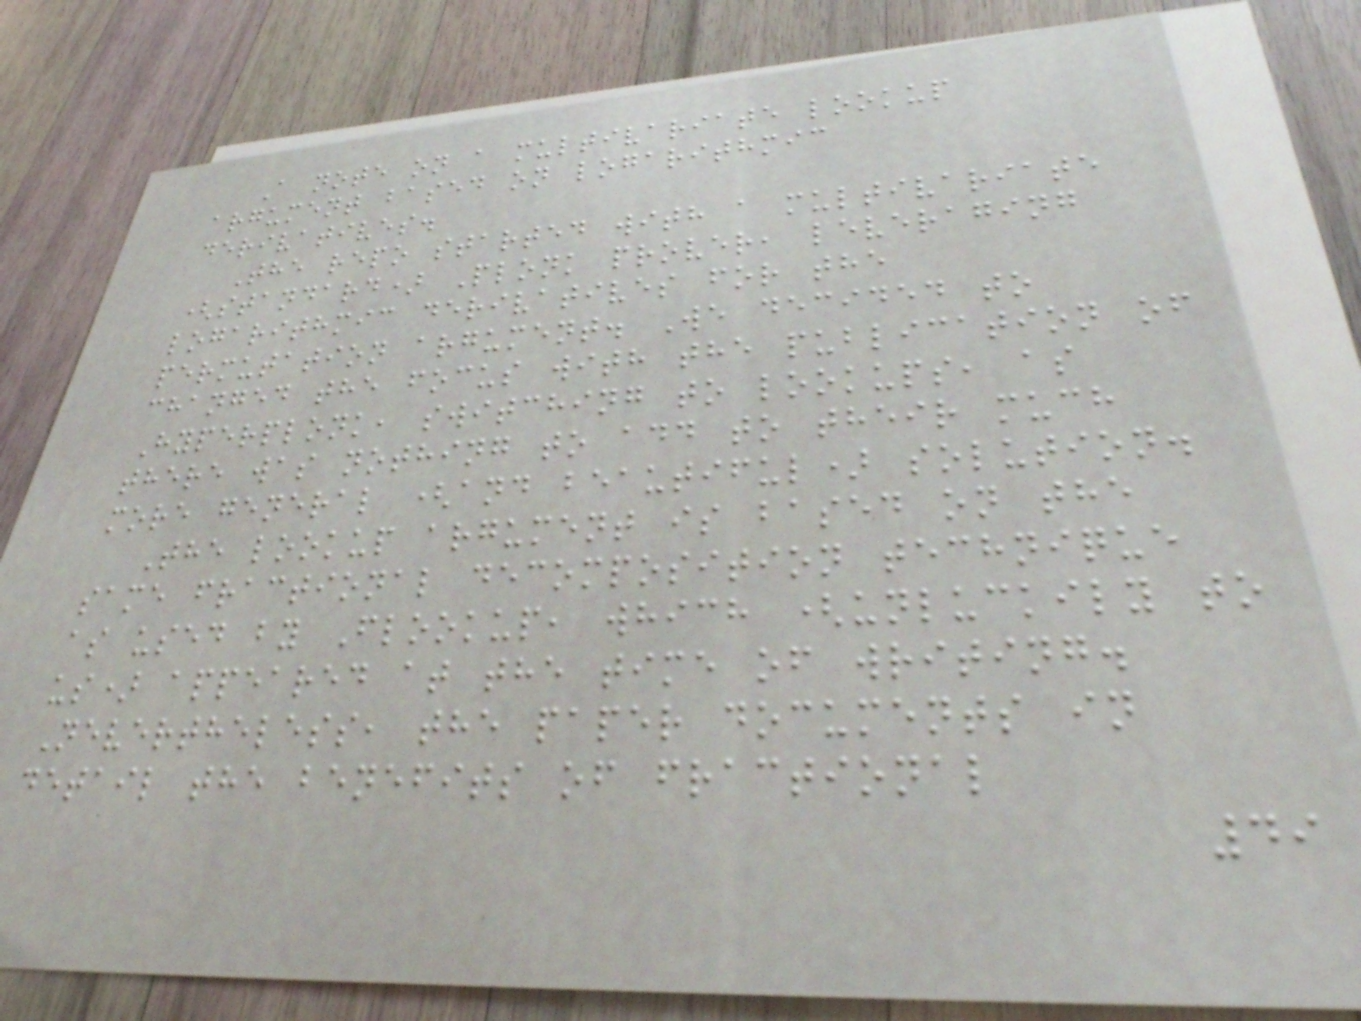A note on a multivariate lookup
argument based on logarithmic
derivatives.
The repo started with a multivariate
(standard) Plonk prover, leveraging
logarithmic derivatives for the
permutation argument. We decided to
changed the focus with the publication of
Hyperplonk, switching to lookups, as
there was nothing to add to their much
more general (and beautiful) solution.
The lookup argument is based on the
same fractional decomposition technique
as used by Flookup, which (unluckily to
us) appeared at the time of writing.
Nevertheless, the paper documents in
detail the benefits of fractional
49
